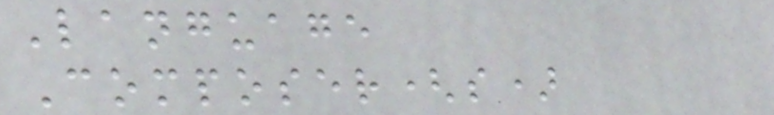Language
Composer(s)
